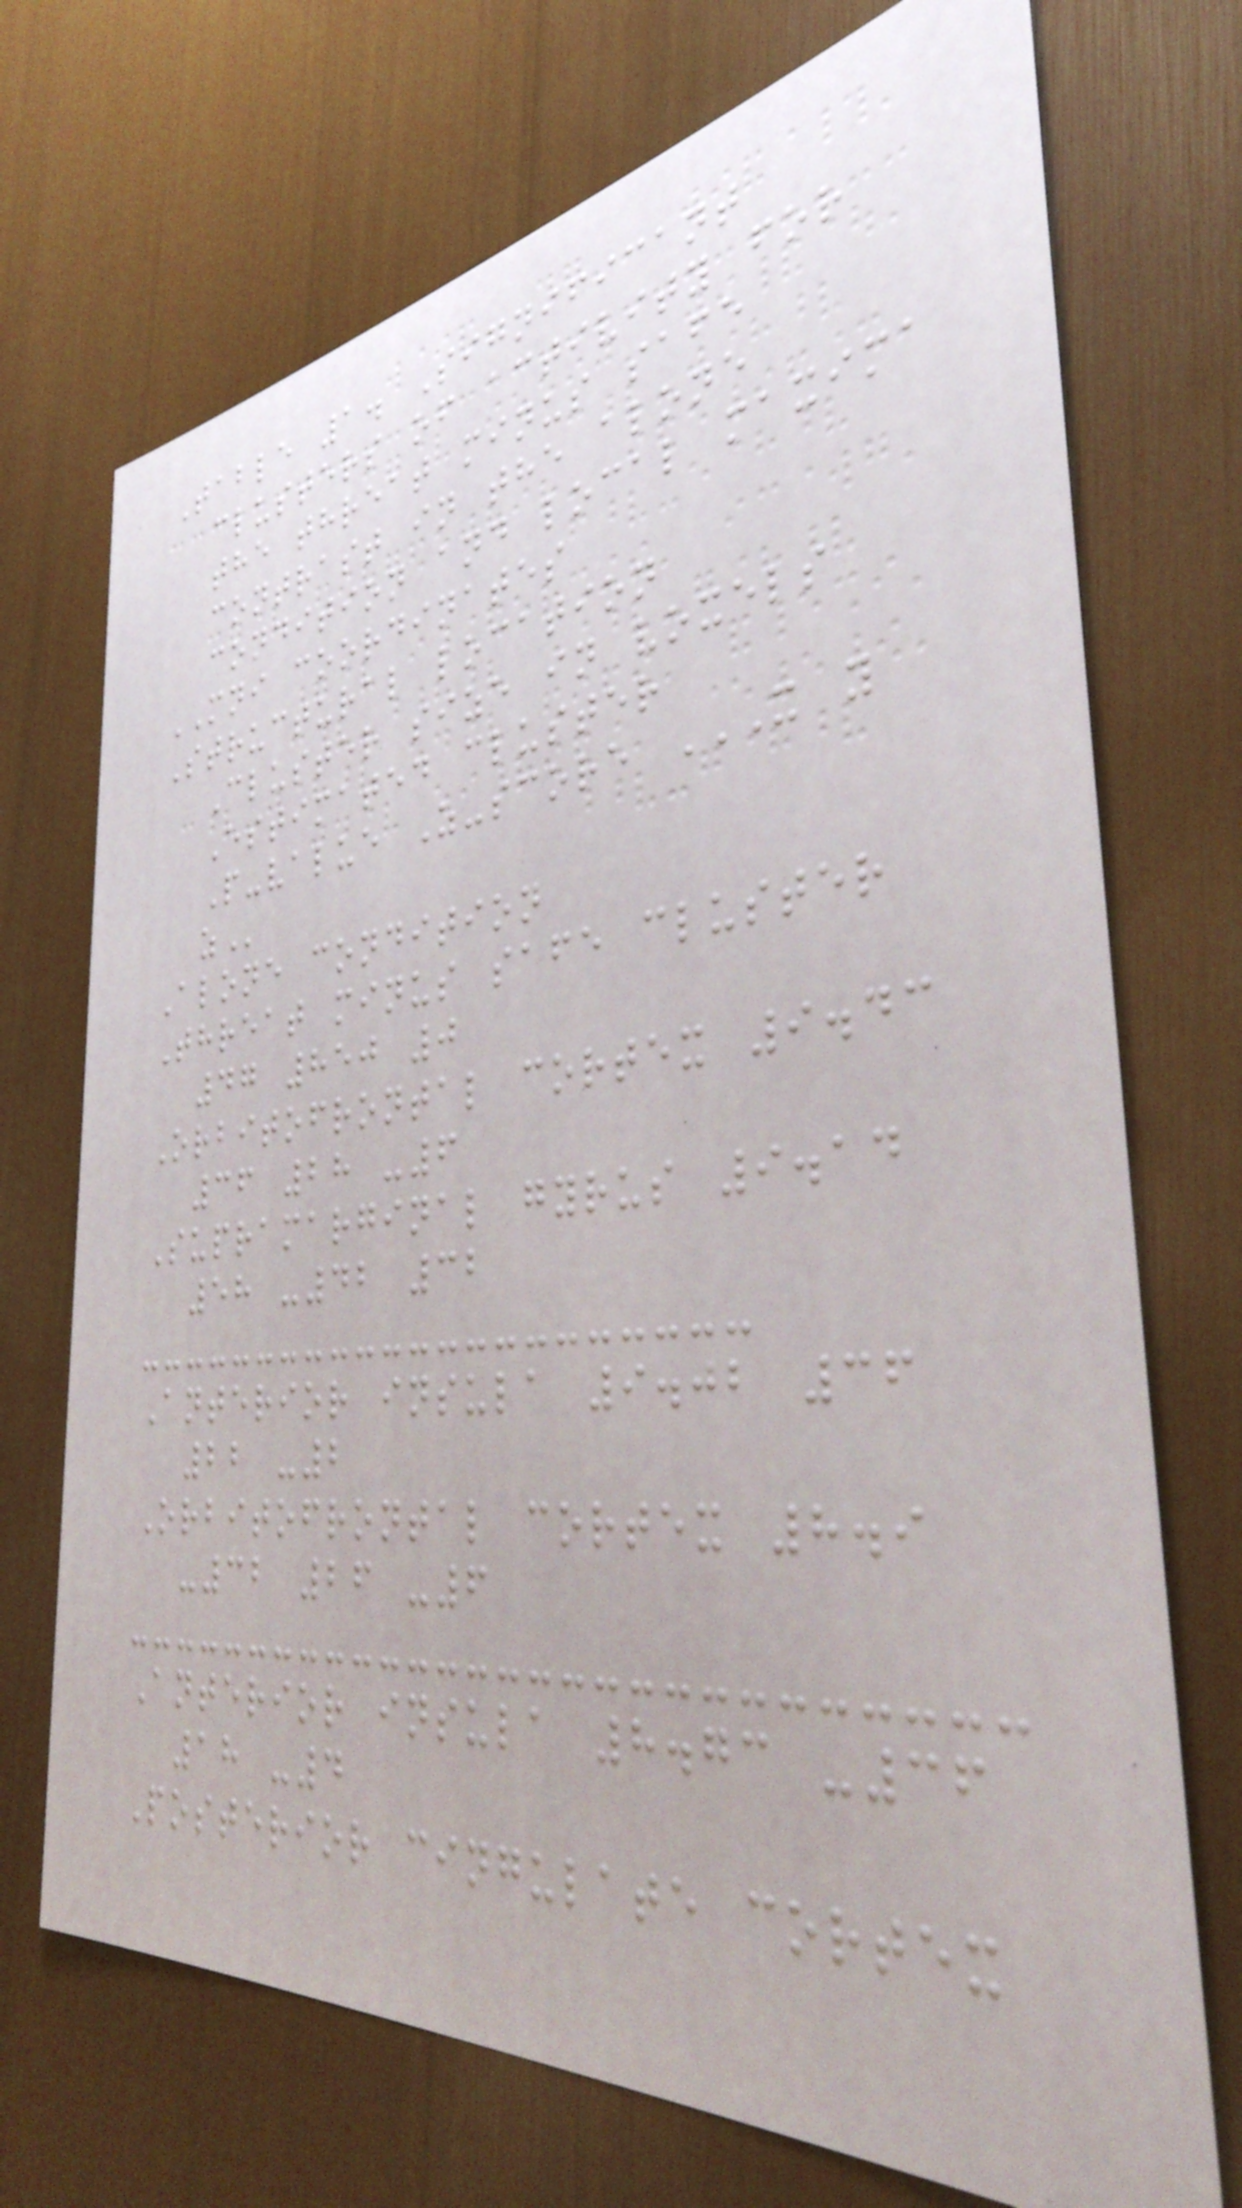Table 1. Significant
clusters of activity for
the threat minus safe
contrast in the alone
condition and local maxima
MNI coordinates
Structural location
Cluster size in voxels
Estimated cluster
P-value Z-score X Y
Z
Alone condition
Threat minus safe cluster
47 850 0
Orbitofrontal cortex 9.43
36 28 -6
Supramarginal gyrus 9.14
58 -42 32
Anterior insula 9.02 36
22 -2
Orbitofrontal cortex 8.9
-32 26 -6
Anterior insula 8.73 -36
18 -4
Posterior cingulate cortex
